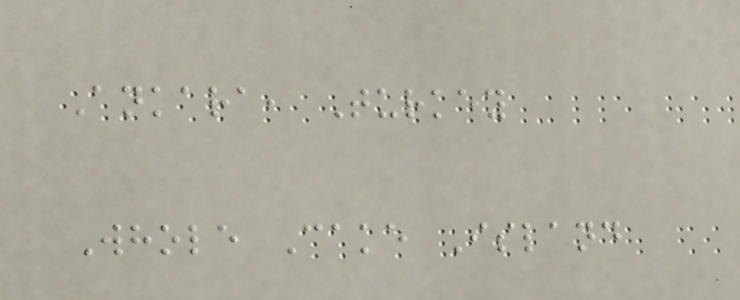Ankara, Turkey
Whole Cake Island
